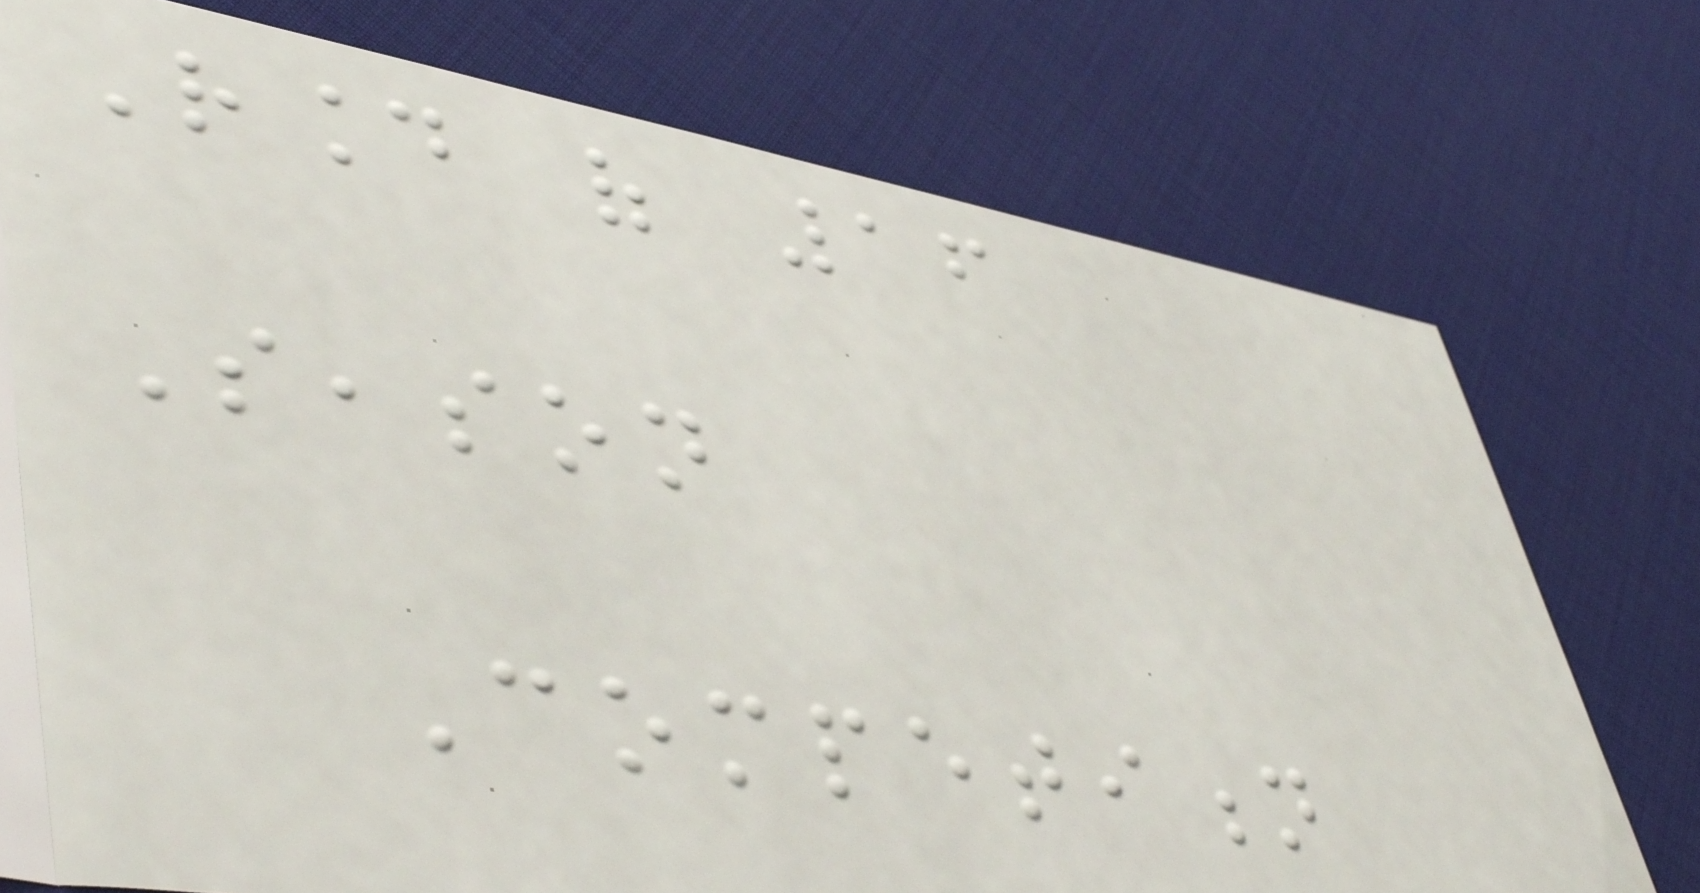Round of 16
Season
Competition
